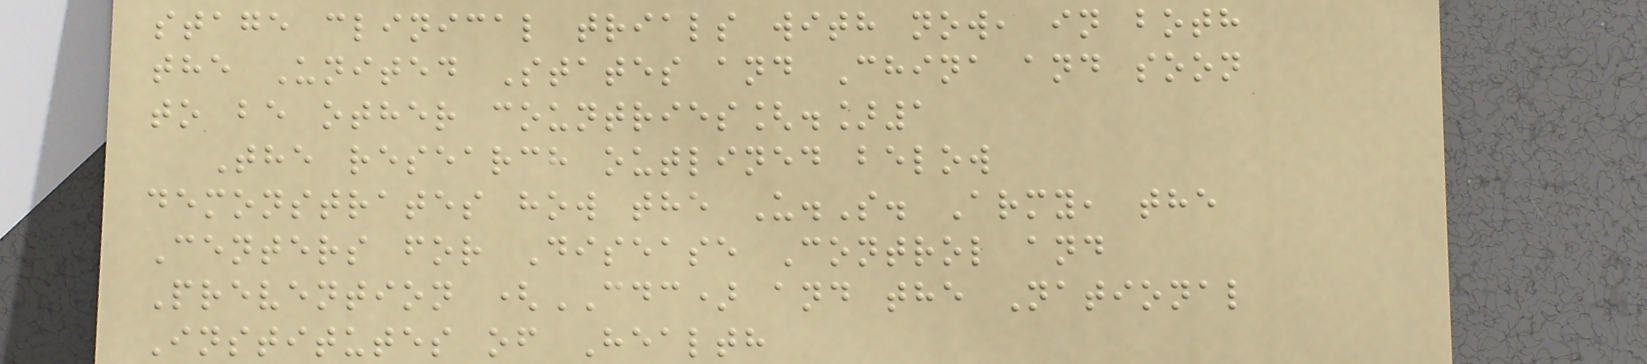stage clinical trials with now, in both
the United States and China and soon
to be other countries[.]1
The research outlined below
demonstrates how the U.S. Army, the
Centers for Disease Control and
Prevention (CDC) and the National
Institutes of Health
